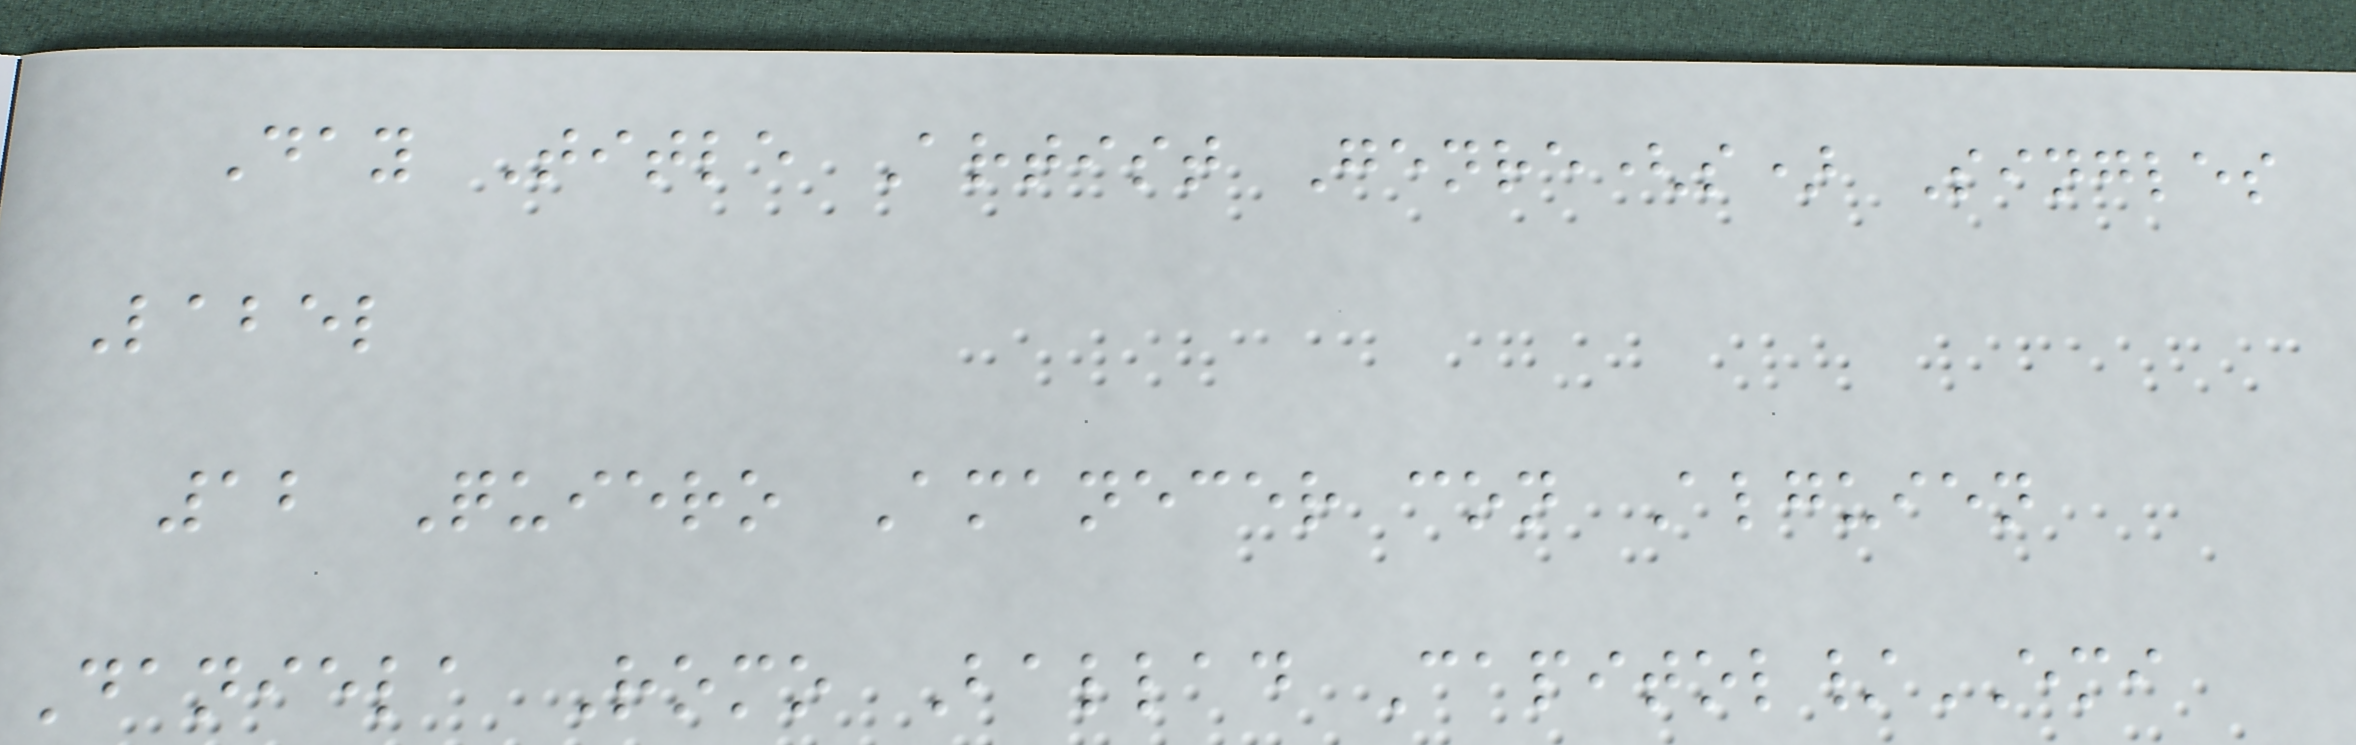Day Title Artist Genre(s) Singles
Label
12 Quiero Amanecer con Alguien
Daniela Romo Ballad Capitol/EMI
